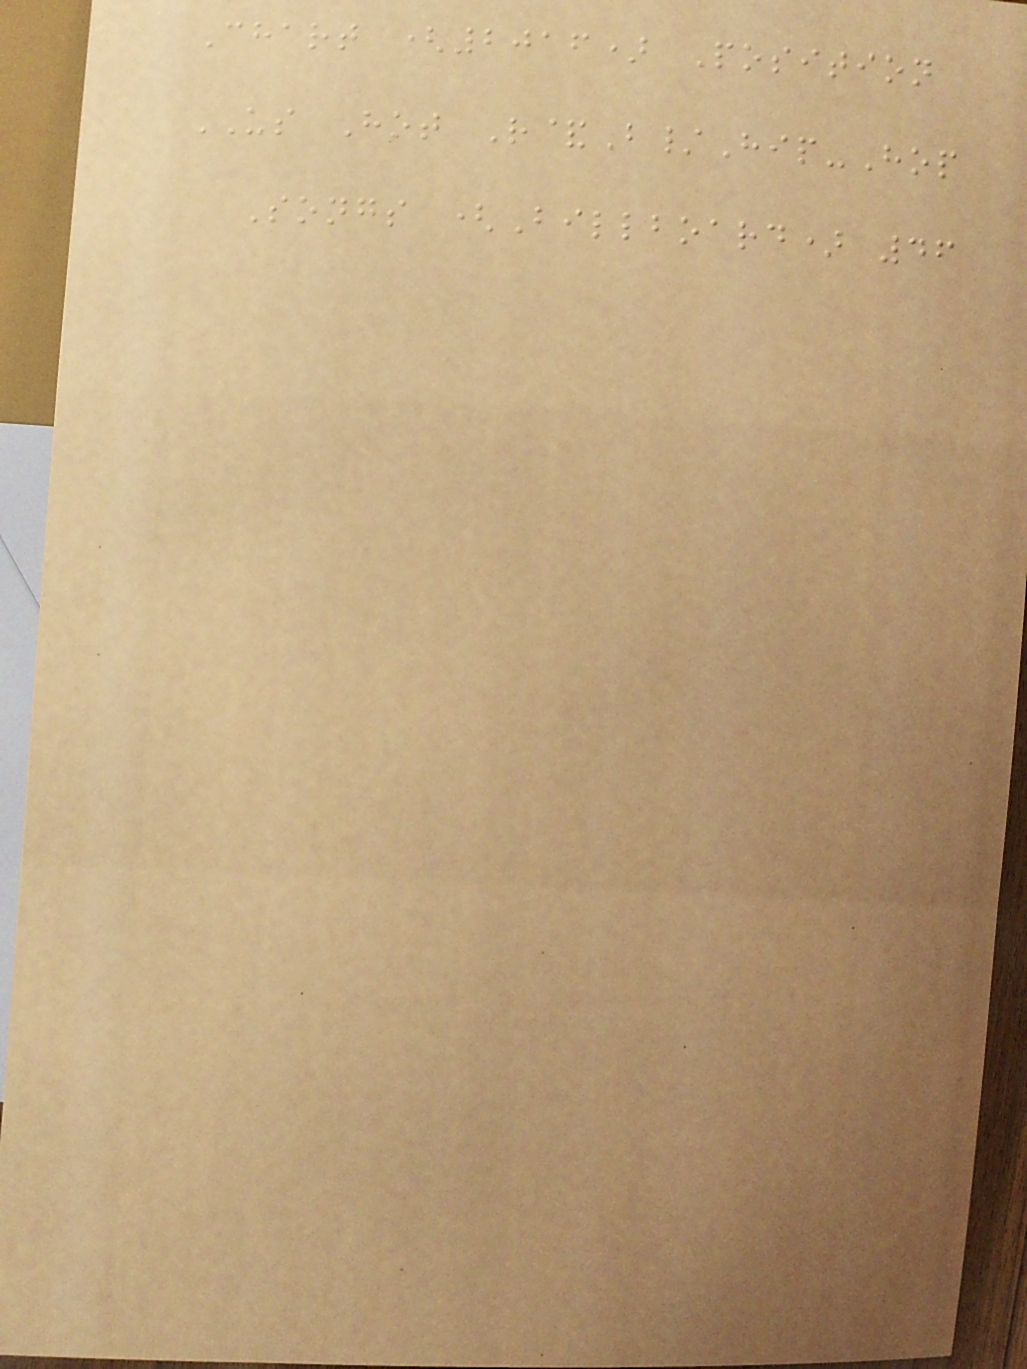Chart (2016) Position
US Hot R&B/Hip-Hop
Songs (Billboard) 46
